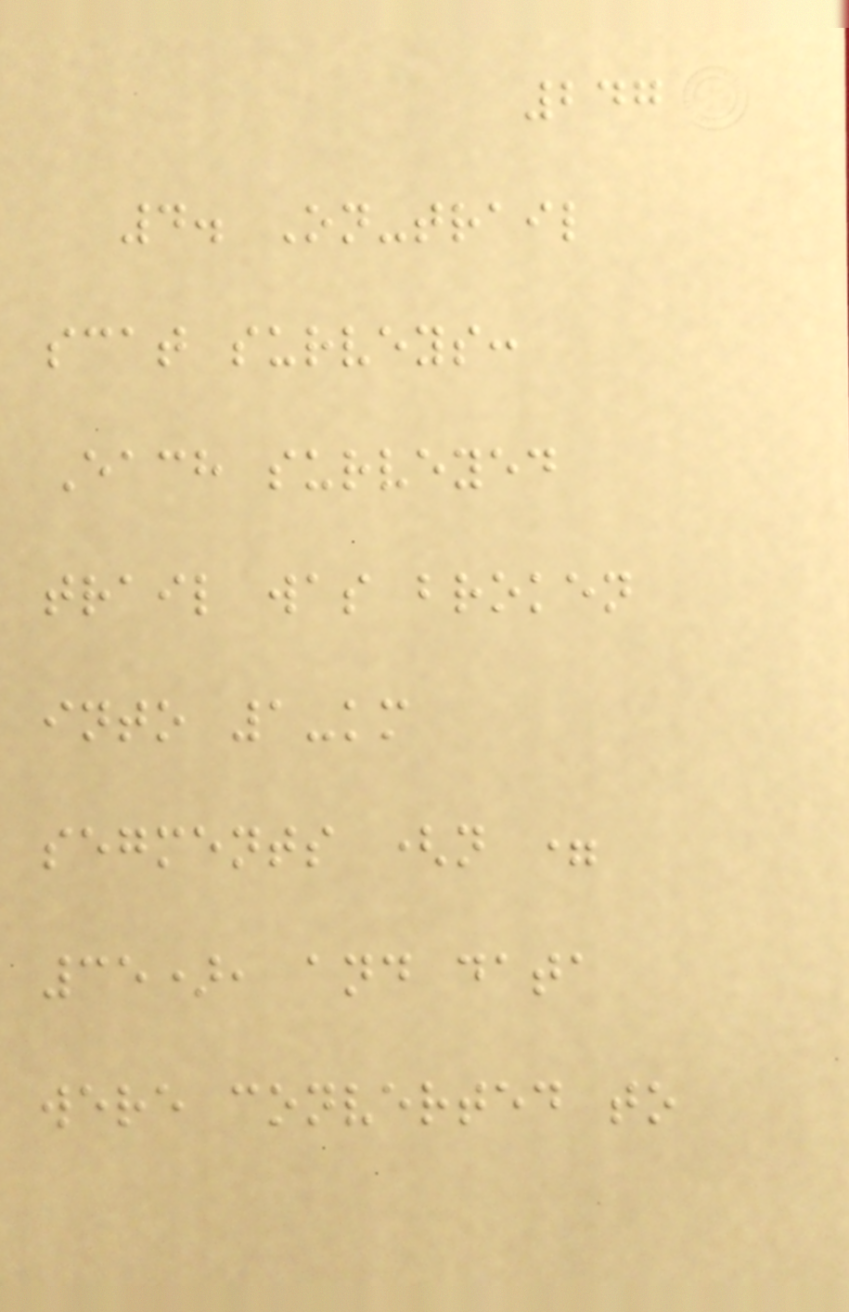247
4. On-trail
scat surveys:
Each surveyed
trail was broken
into 1-km
segments (n =
35), and data
were converted to
